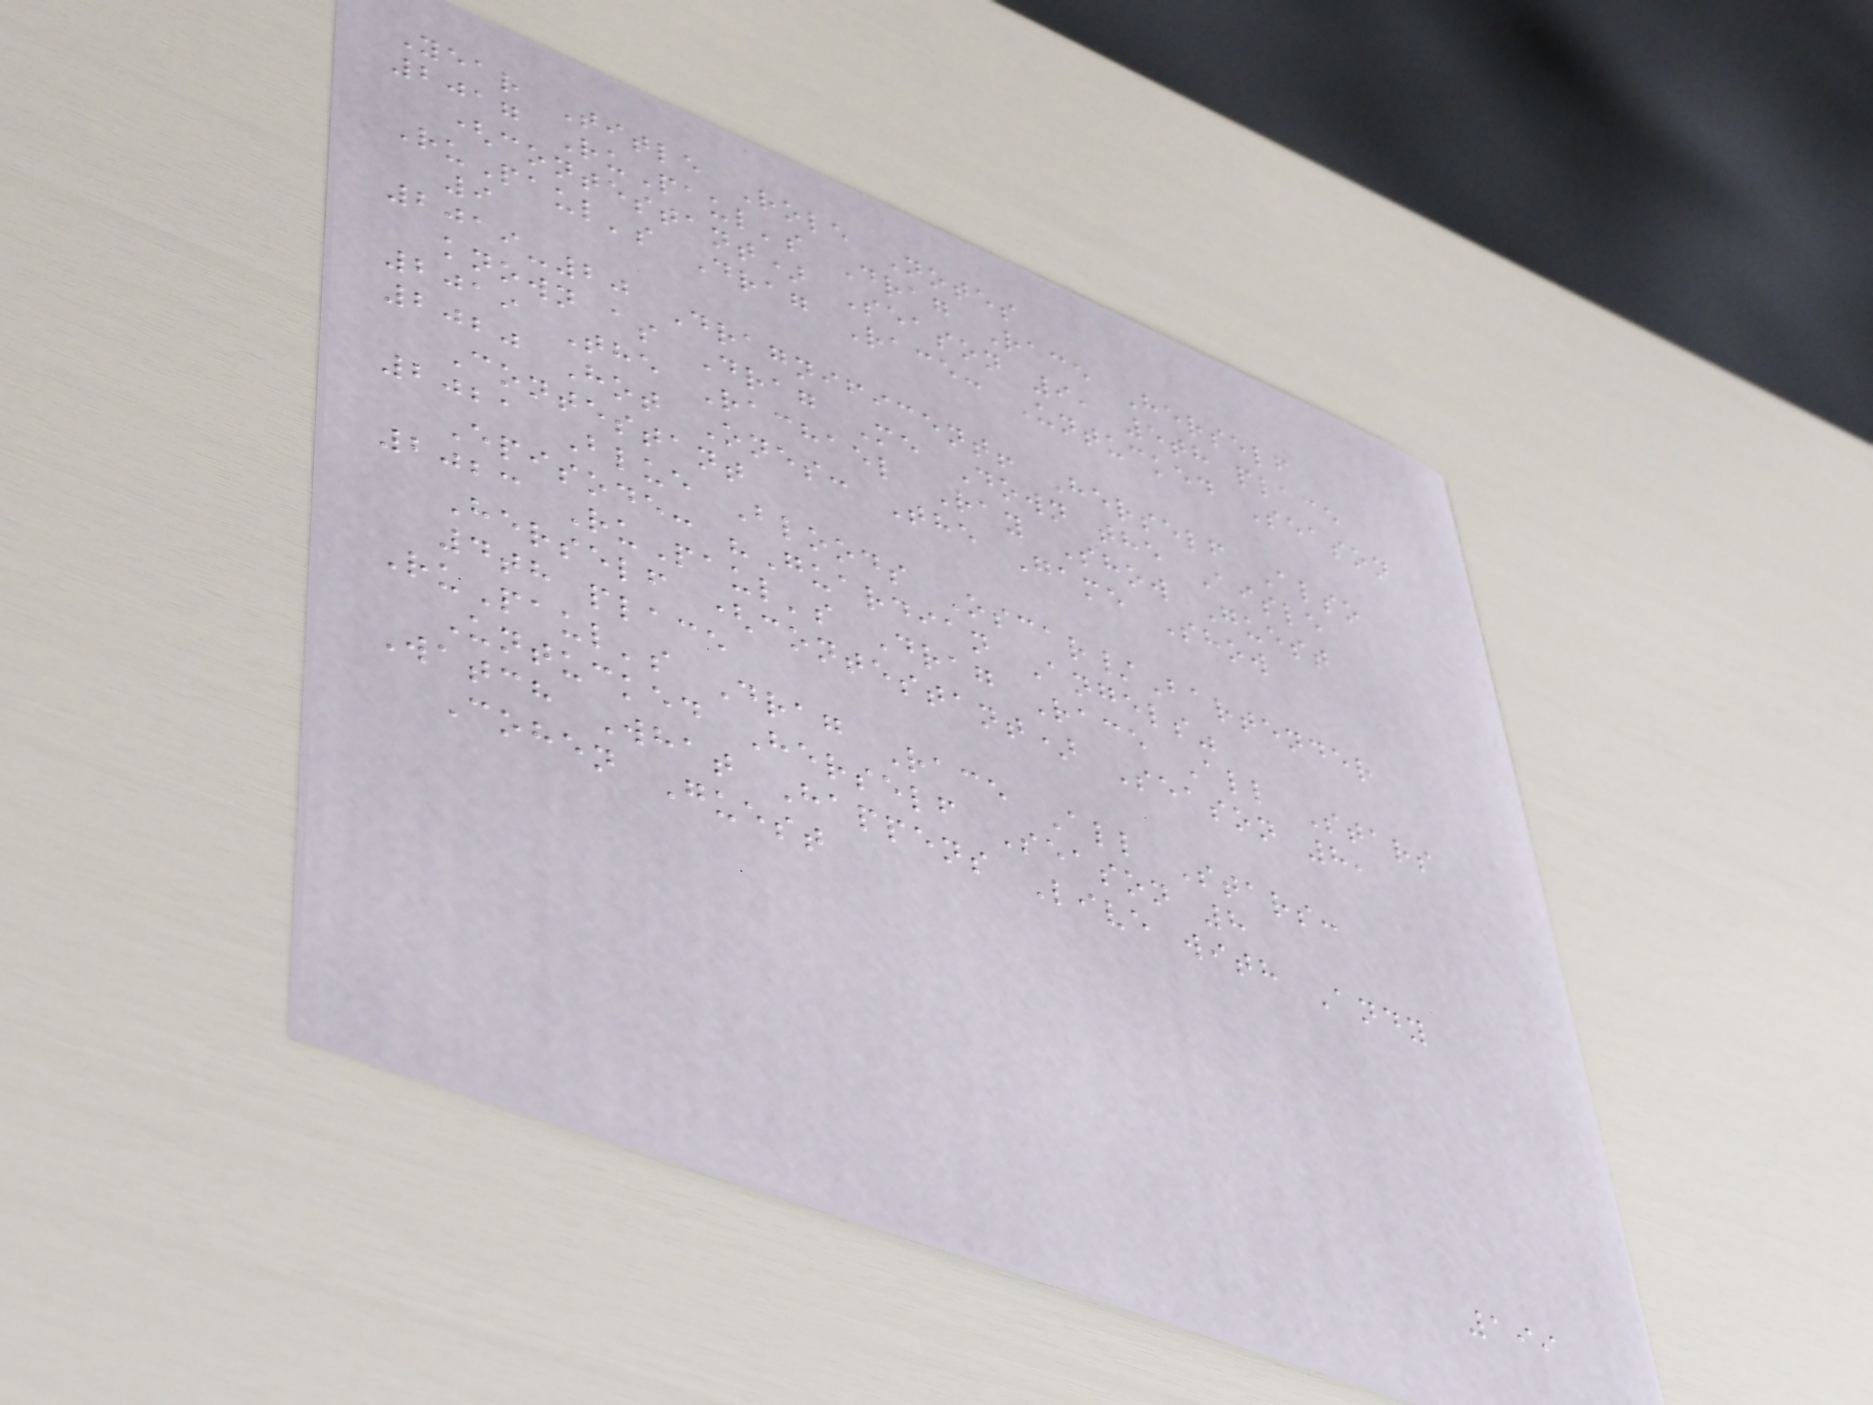Year Title Role Notes
2017 RuPaul's Drag Race Herself
(contestant) Season 9, 5th place
RuPaul's Drag Race: Untucked Season
9
2019-20 Dragnificent! Herself Also
known as Drag Me Down the Aisle
2019 The Rachael Ray Show Guest
2020 Hot Ones: The Game Show
Contestant
2021 Blue Bloods Oscar/Bartender
Episode: "Guardian Angels"
2023 RuPaul's Drag Race All Stars
Herself (contestant) Season 8,
4th place
RuPaul's Drag Race All Stars:
Untucked Herself Season 8
Watch What Happens Live with Andy
Cohen Guest
199
